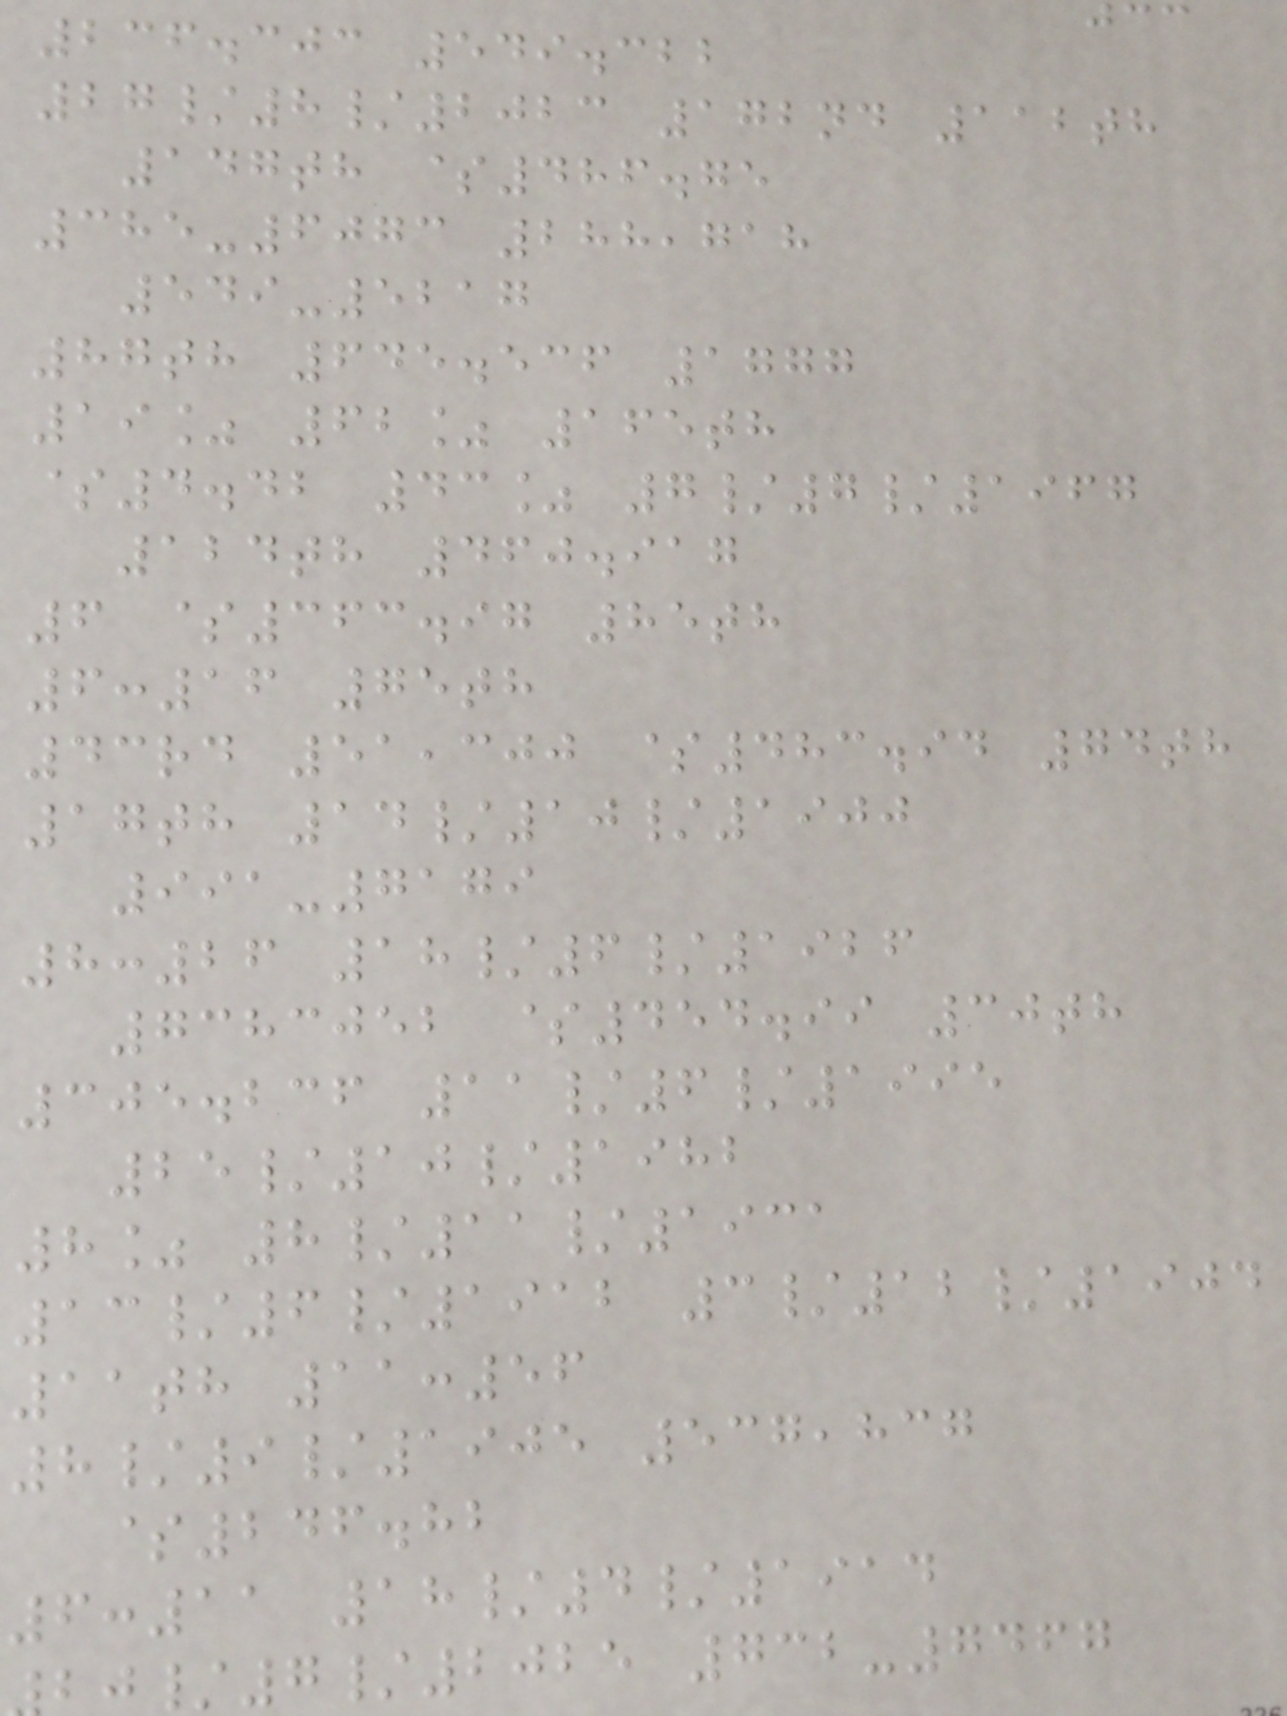236.303 549.322
27/8/2023 172nd 112th
147th $486.75
385-6073 288,718
549-5217
87th 645.536 1777
19% 62% 165th
$4.42 43% 7/7/1967
124th 460.917
6 $363.97 85th
6:16 75th
43rd 51,300 $483.94 74th
17th 14/10/1900
991-7179
8:26 18/6/1926
7383052 $454.99 30th
305.236 11/6/1995
25/10/1982
8% 8/11/1931
13/6/1912 3/12/1904
11th 11:56
8/9/1905 537,837
$246.82
6:11 18/4/1914
/7/2025 732-7467
